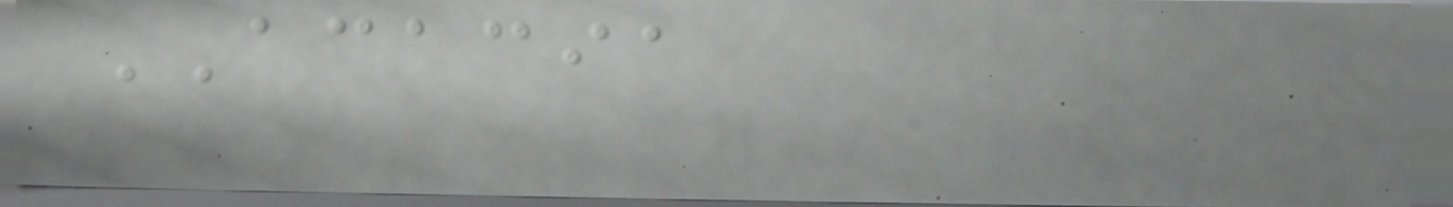ACACIA
